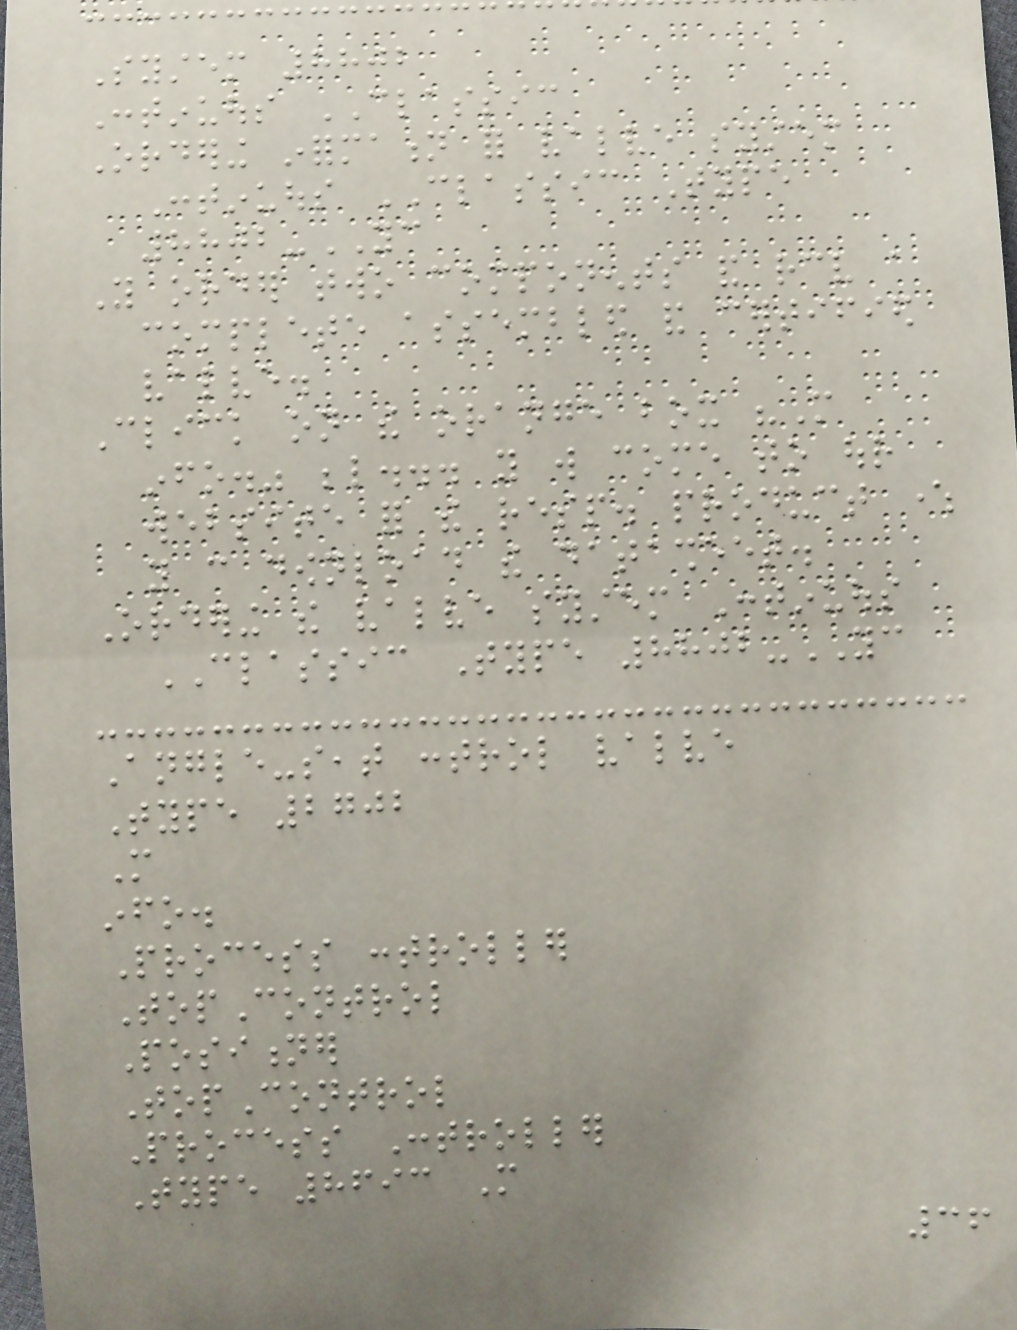System 8802
Continuous CLASSIC
Ordering information for valve system
Continuous CLASSIC Type
8802-YC
You order two components and receive a
complete assembled and certified
valve.
Click on the orange box "More
info." below... you will come to our
website for the resp. product where
you can download the datasheet.
Ordering the valve system Continuous
CLASSIC Type 8802-YC
Angle-seat control valve
Type 2702
More
info.
Process controller
TopControl
Positioner
TopControl
Process Controller
Type 8693 More
36
